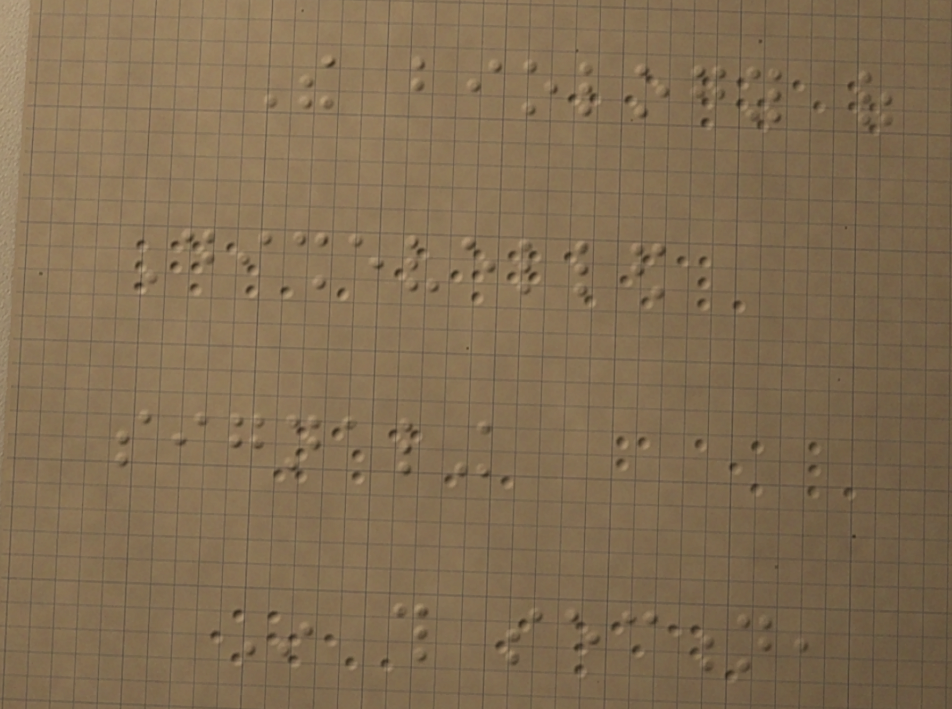The biology of
Dishevelled
signaling
In this section,
